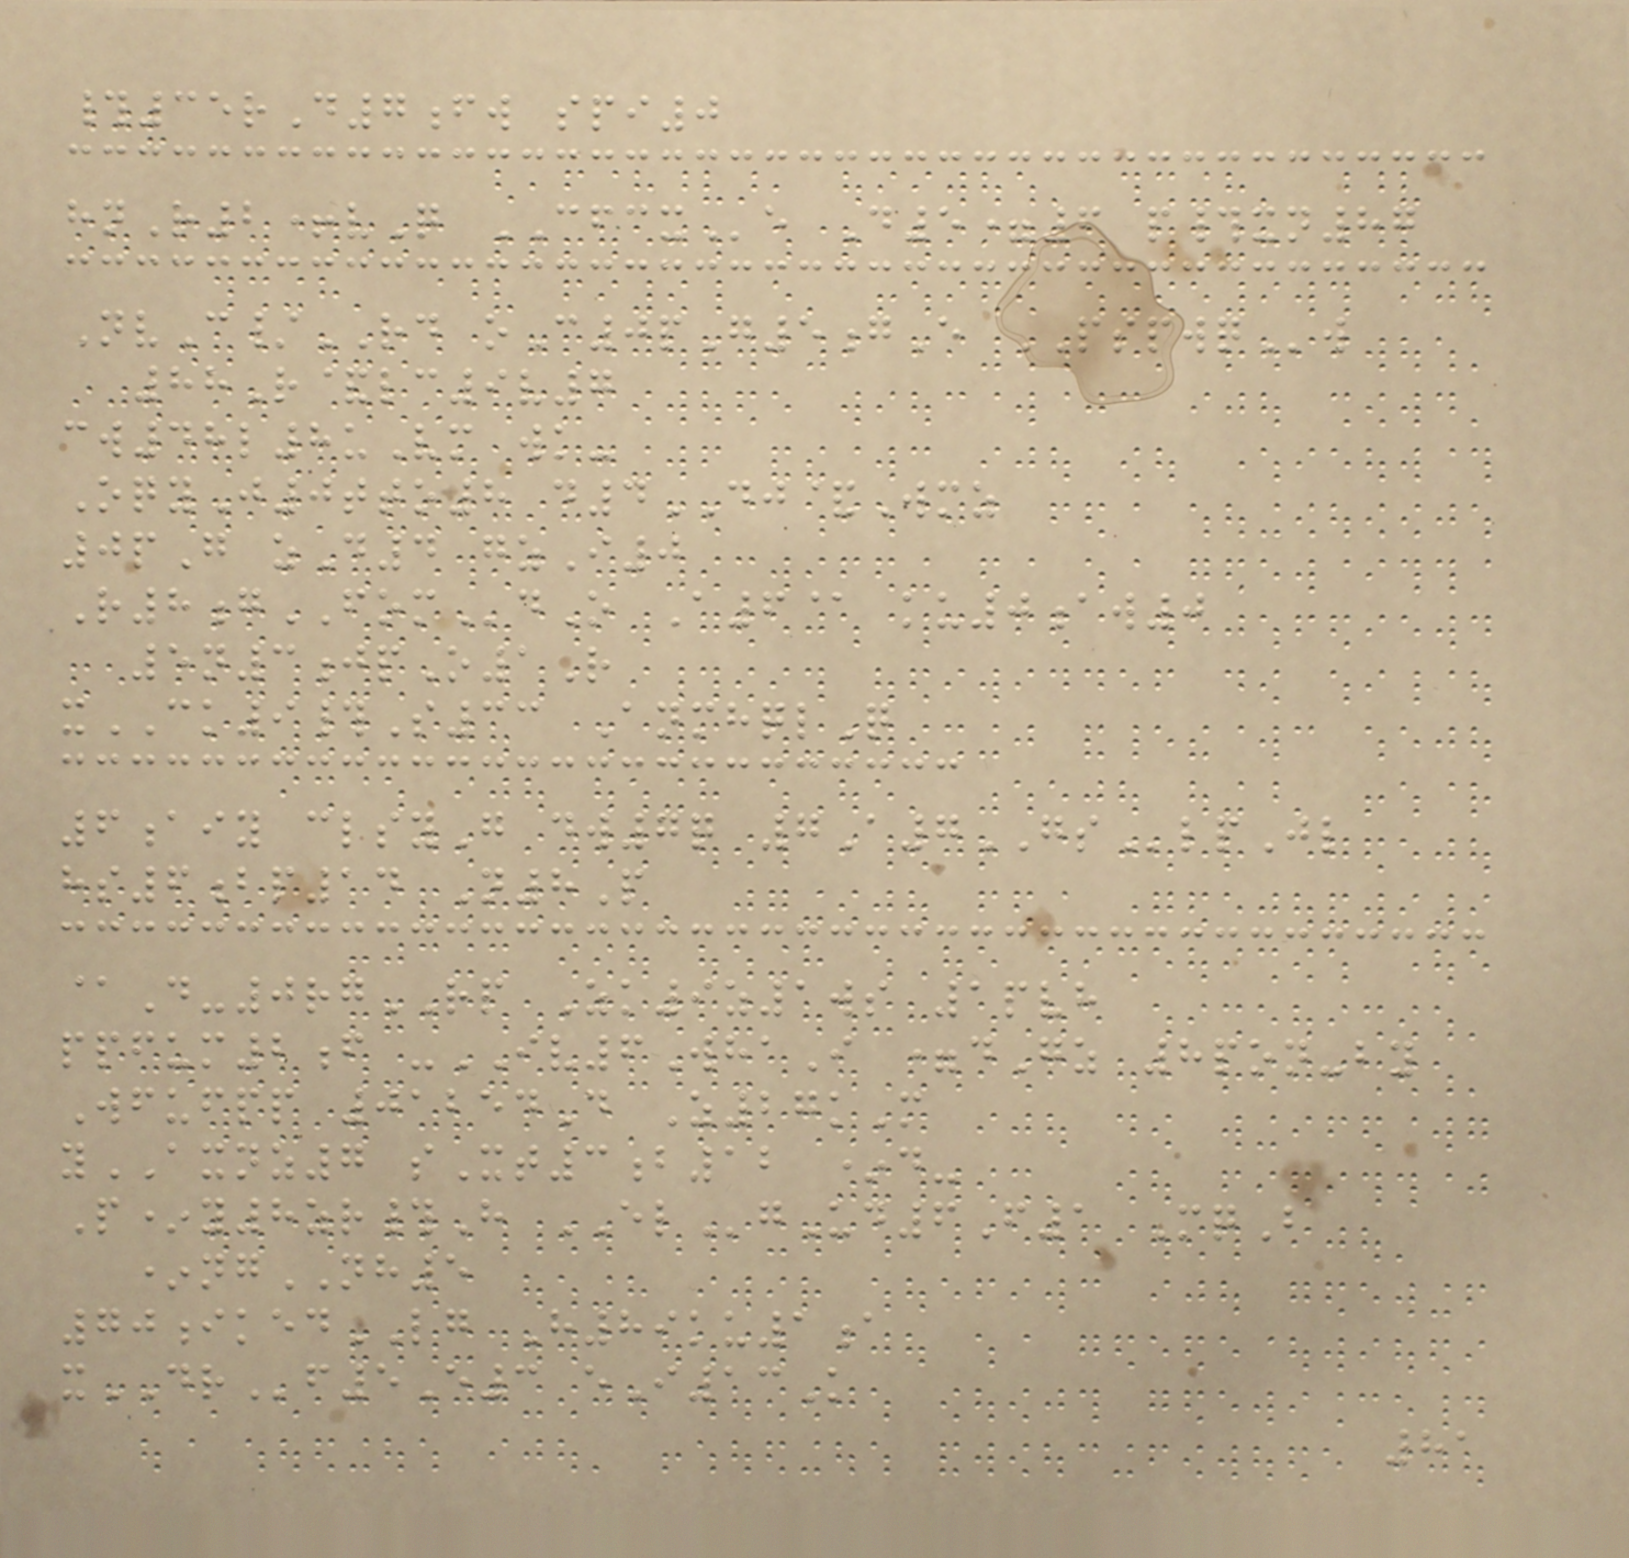#35rD7fw spi0
hnR2+vQ CFCXe D5=6 p#xn87
NvC/RD oC0pG5gE PSPWQw
88R&lc9v7
cw48l8uVm wk-
OqyJ0tto8 d4DJ&Wmz
0pG zD4 gzI0
R8gFOMdO A6@ ku0aw0
5n3jpO1R
xCK9#S33 AnmhqlQ
6aiy clsyG dw7q 7A7GSlpJl
hs6bp14 N8P
@D-0rgRP Zk9z1ws 1pvh
ppfum2f -IV6WhaI =dGz 8pon-by
Wfufpp 01254D Z27kM
yAXNZ7 sXt3b12 *d-
P*y8zr#H ELgUd6F1 MqB
*ngNH5
70ikedLG H89ku1a
xDRf5E3 eI13K
81
